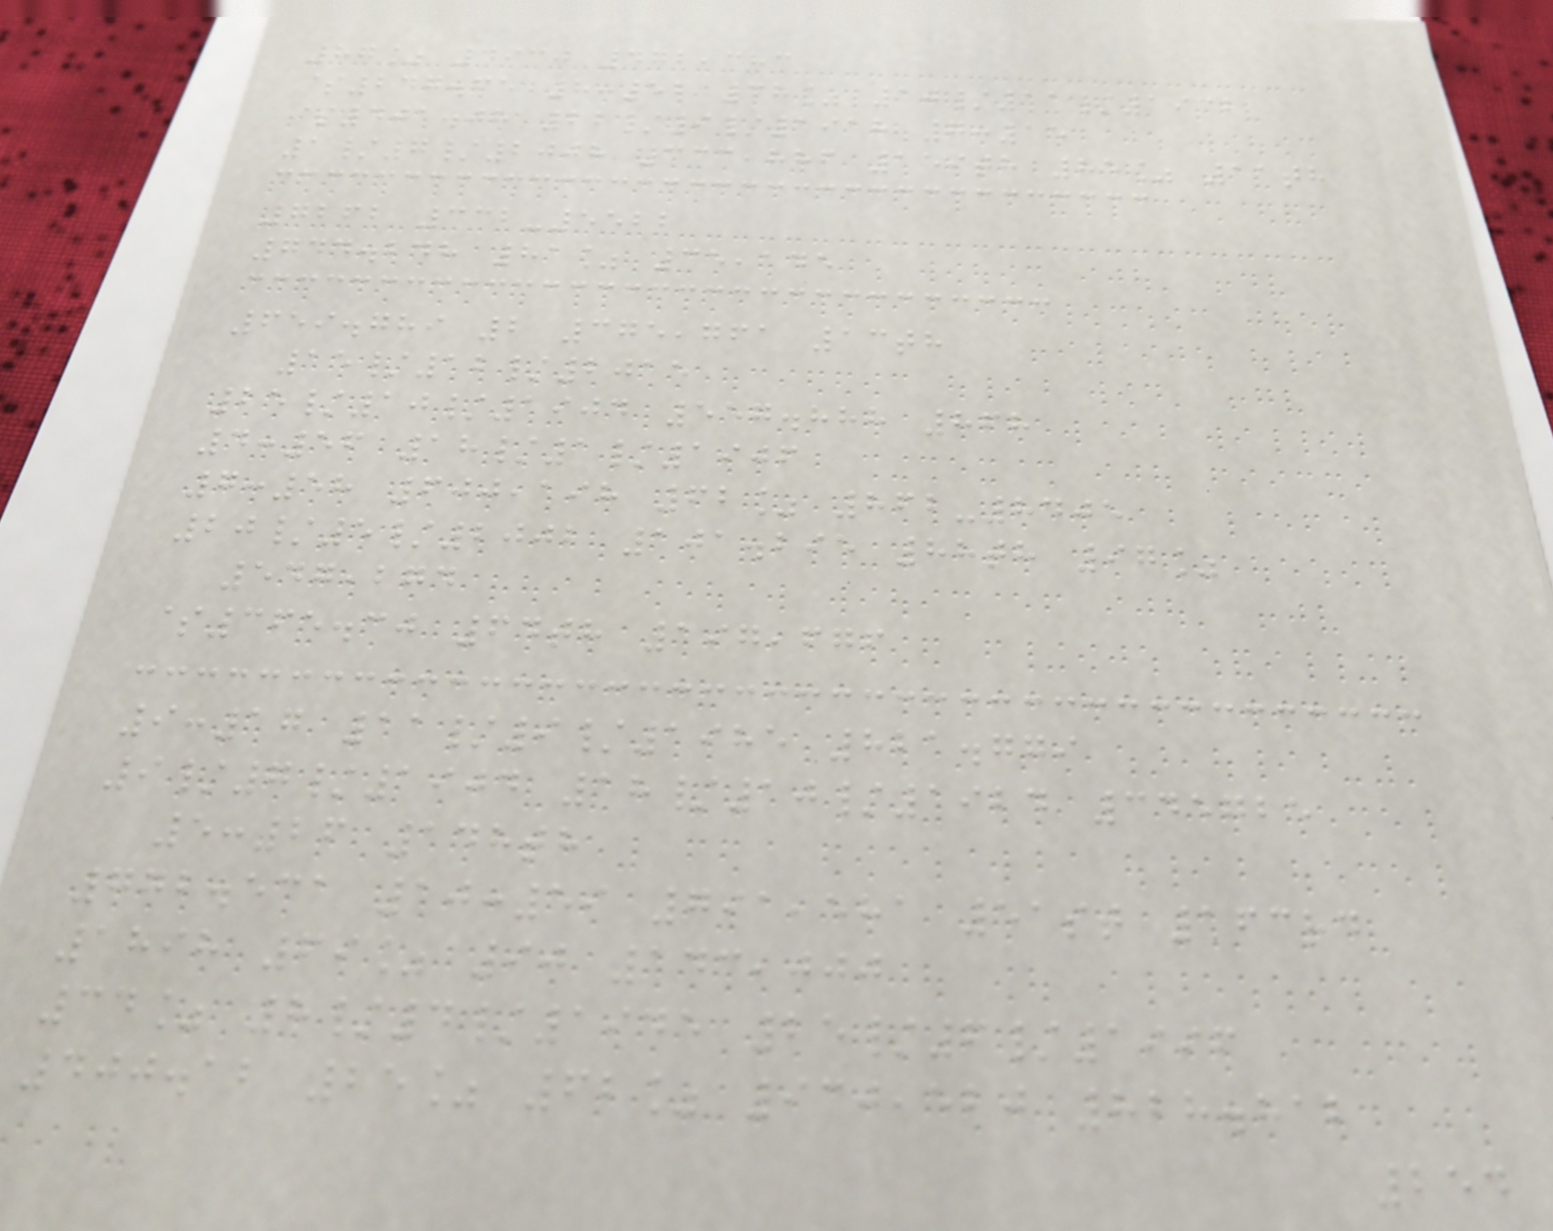87% 4930 472,383
$247.65 8:52 38% 10/11/1932
$401.08 22/9/1918 7:15
1/7/2008 333,886 159th 85% 11th
7262 332-5522
744.248 81% 35,145
659.789 2 375,761 13th
15/12/2015
25/10/1904 557.888 868
4:56 18/1/1906
7:58 600,198 62% 862-8405
20/5/2002 101.295 88th 97%
547,274
$365.30 64th 197,676
9:17 11/9/1985 821.779
9/7/1904 18/10/1924 345725
5:26 148th
772.531 10:59 791,581 51st 163rd
1898 69% 90 143,000
34% 8/4/1945 25/6/1996
400.12 25% 62% 930,520 828.812
254
